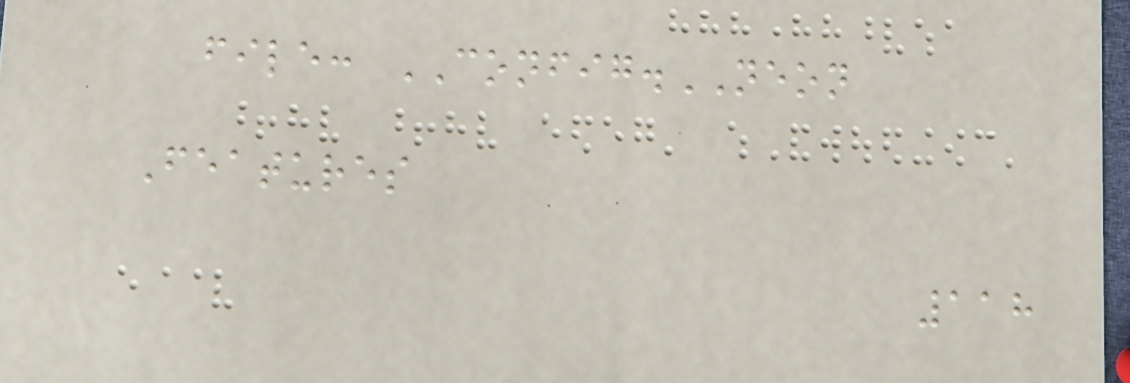file: CONFIG.NEON
Features
118
